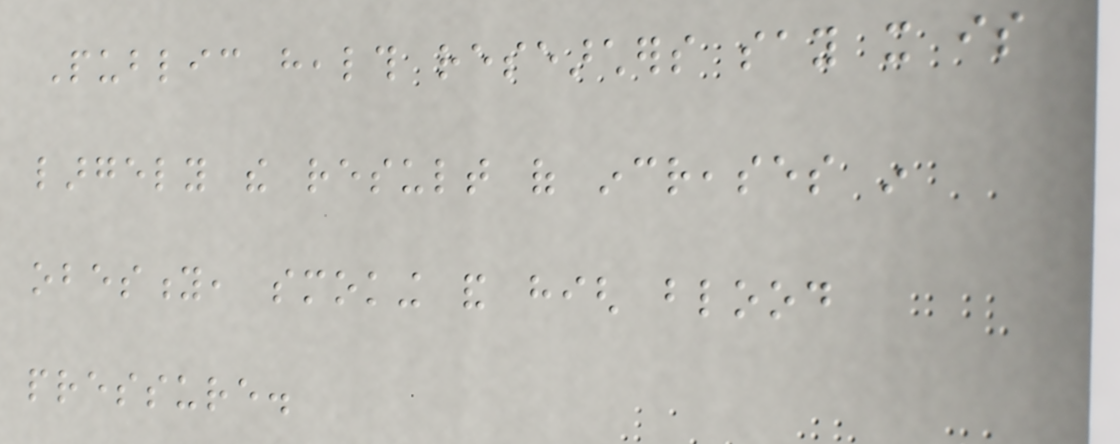Public health researchers say it is
largely the result of increases in
obesity, smoking and high blood
pressure.
